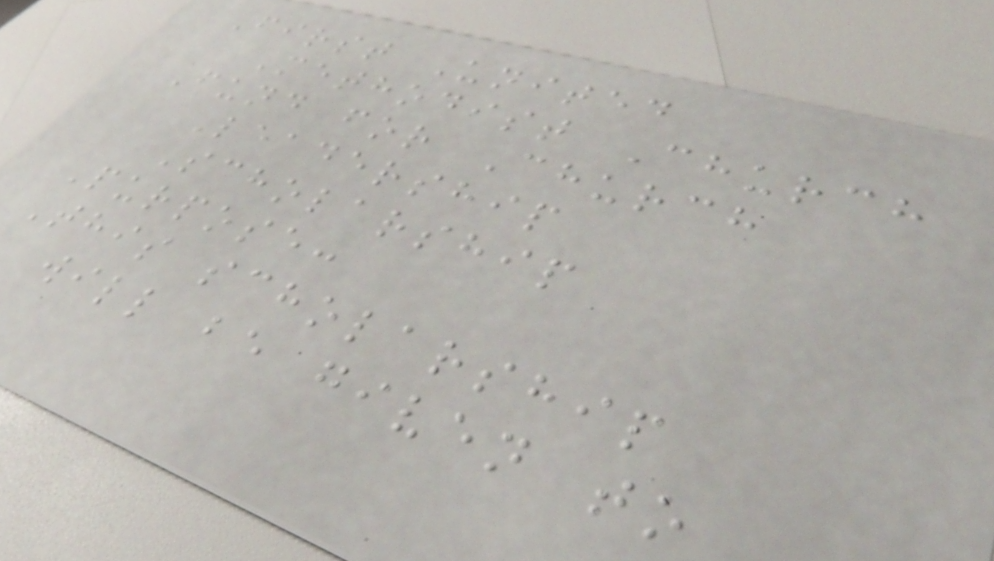First United
Methodist Church
Fund for Church
Leadership
Scholarship
Purpose:
This scholarship
will be given to
